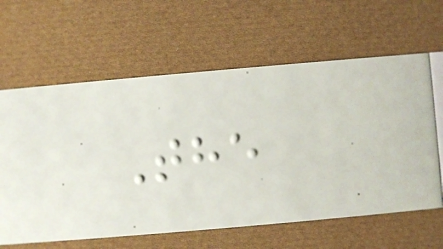The
